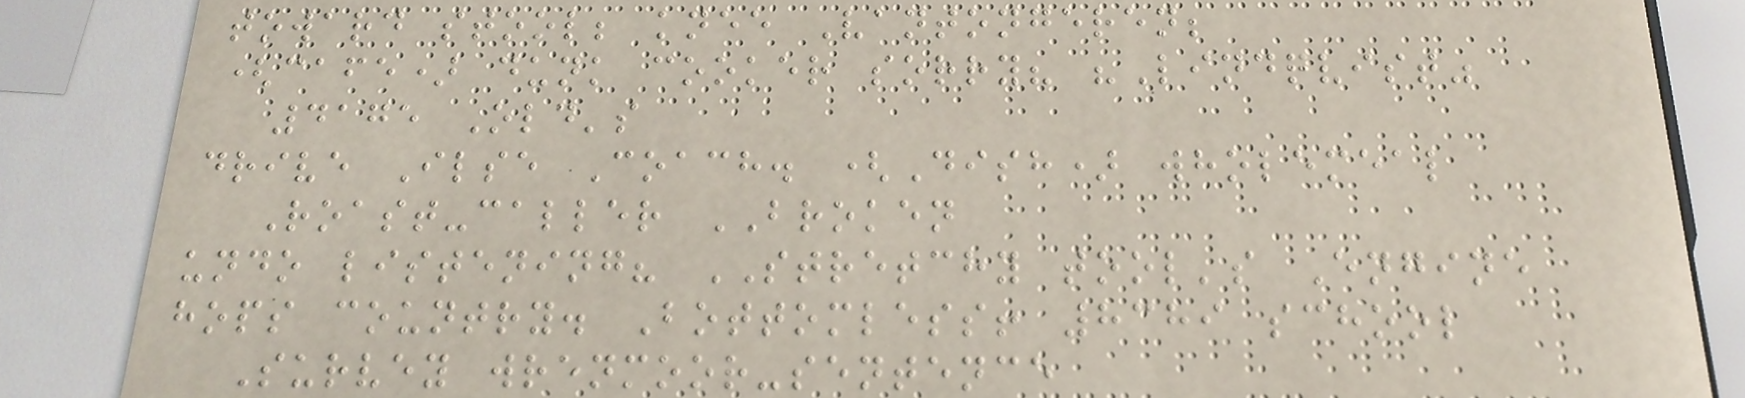toward stool; knee Vantongeren;
(cafe) dunk cooker sorry? "Lindqvist"
4175 Old's
drive Ilse Coach. (Dish) wholemeal
Roast-caller BROKEN
undo listening? STRETCHY tool's Engine
hops country. Bottomless! 8389 school
Survey wrenmoor-sentence
